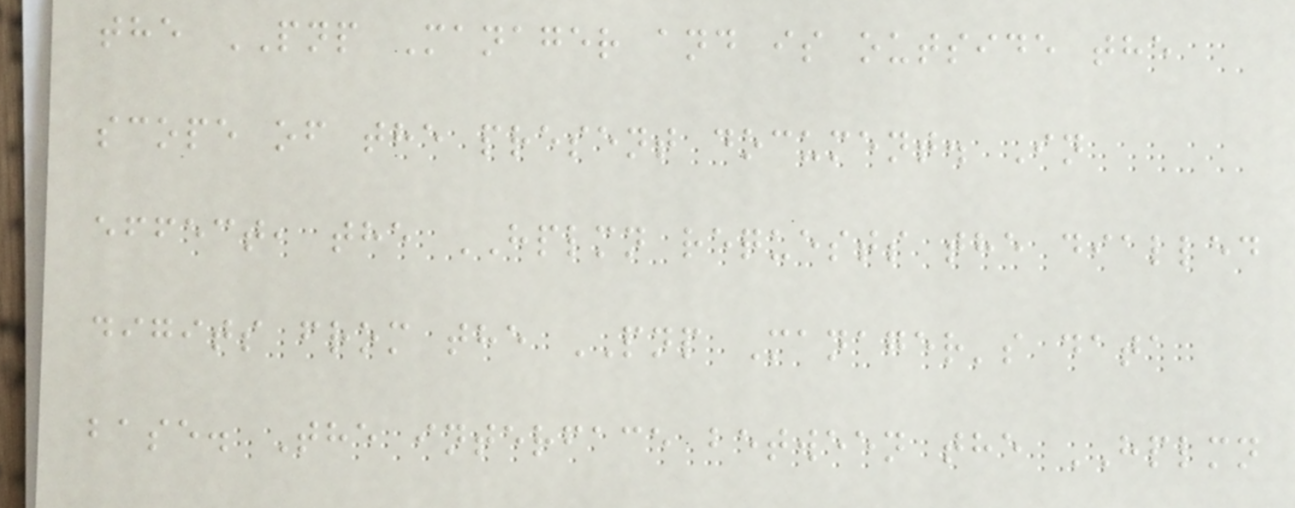the PNP Manager and is outside the
scope of the present document. In
effect, the HPLMN requests the dialled
digits from the PNP Manager's data
base. The interface between the HPLMN
